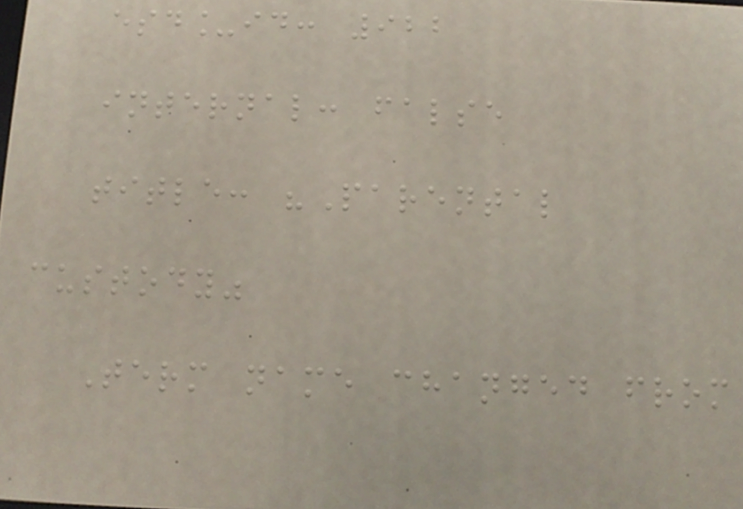esd_id: 922
internal: false
title: "Parental
custody"
Term name changed from
